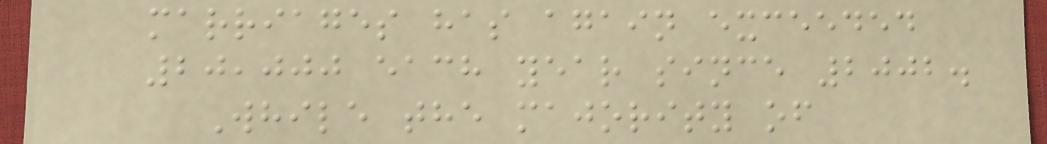marriages has again exceeded
20,000 each year since 2002.
While the majority of
